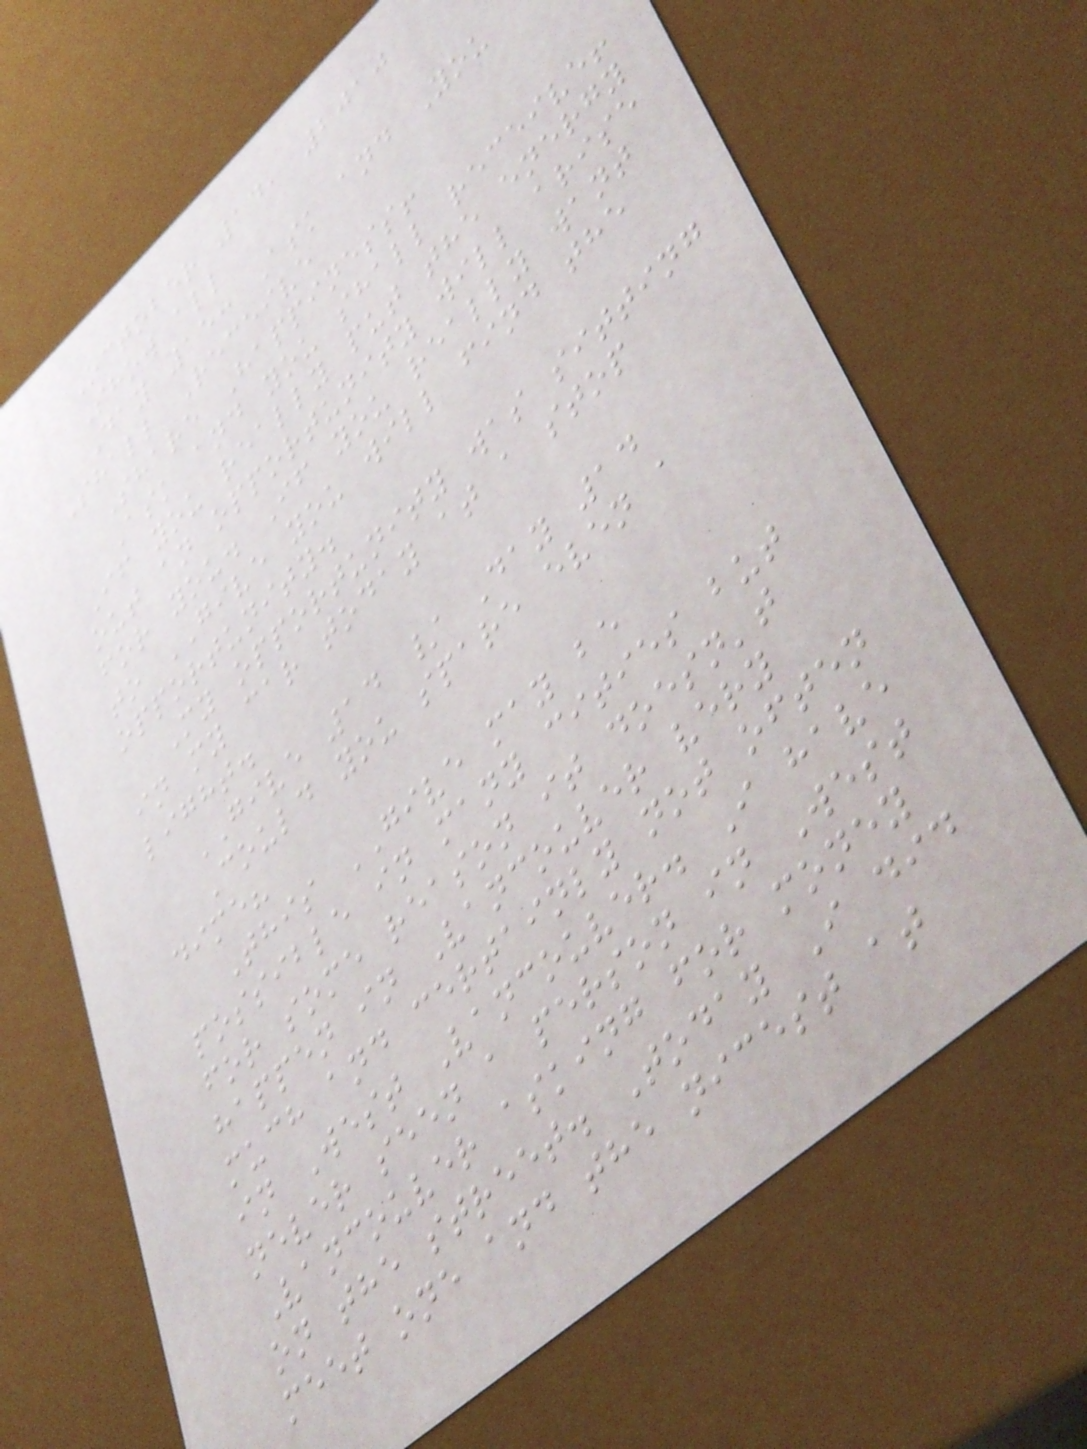October 14, 2010
Show all
Day 15: Ask and You
Shall Receive
Share Happiness!
Ask and you shall receive!
If you really put the energy
out an opportunity will arise
for you. If you really want
to GIVE you will find the
opportunity.
My opportunity was sitting
in my car today at a stop
light.
GIVE 14 / Day 14
Could you spare even a
dime?
This GIVE may be
possible in many cities but
for some reason it doesn't
happen in Vancouver very
much and certainly not often
in West Vancouver. I have
never seen a person in West
Vancouver asking for money
on the street. Today I did
meet one and the nicest at
